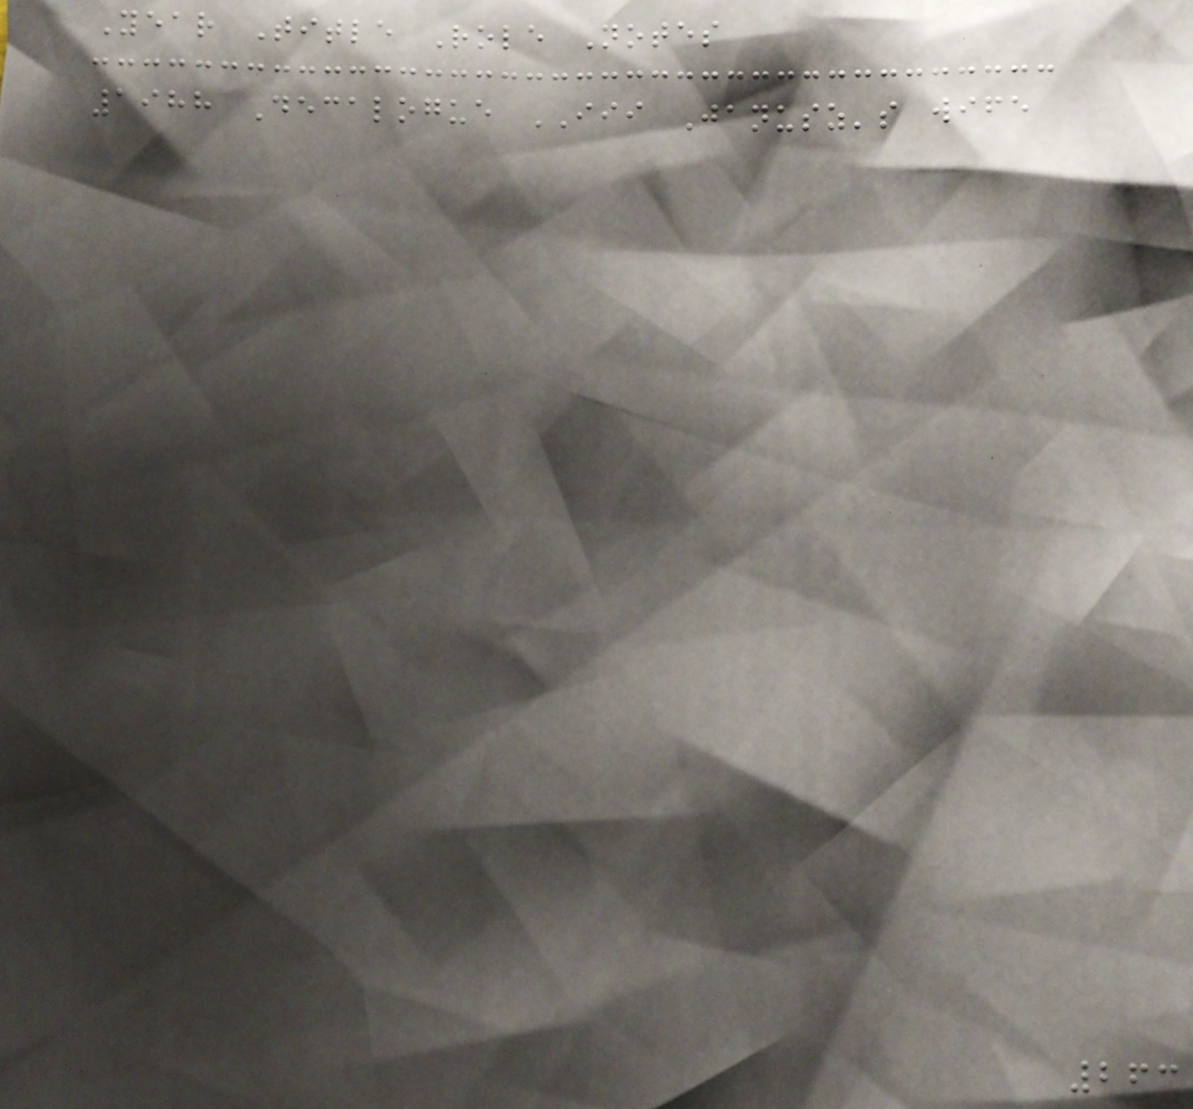Year Title Role Notes
1988 Decalogue III Janusz's wife
263
